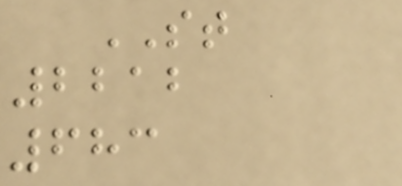ST
2212
683
